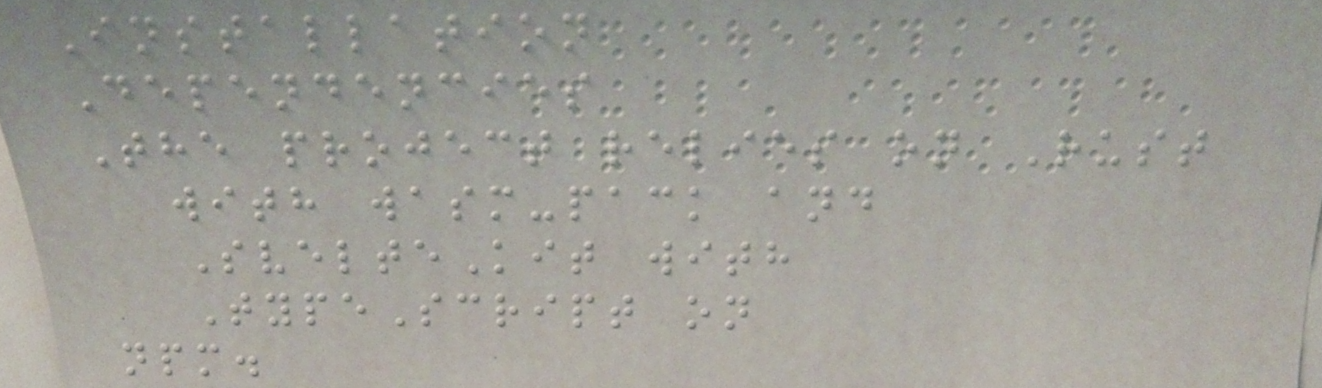Installation
Dependencies
The project relies on Rust
with wasm-pack and
SvelteKit with
TypeScript on
npm.
